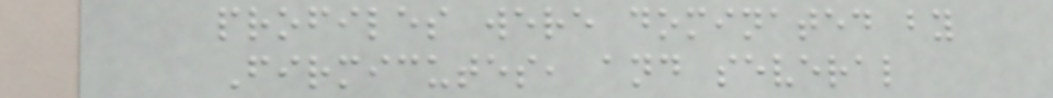profiles were dominated by
Firmicutes, and several
